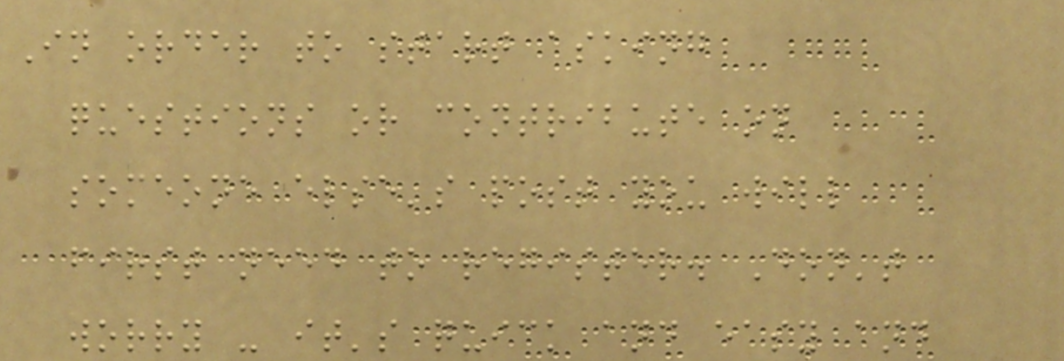In order to start asking
questions or contribute on
someone else's post you will
first need to register. Don't
worry - it's quick and easy and
